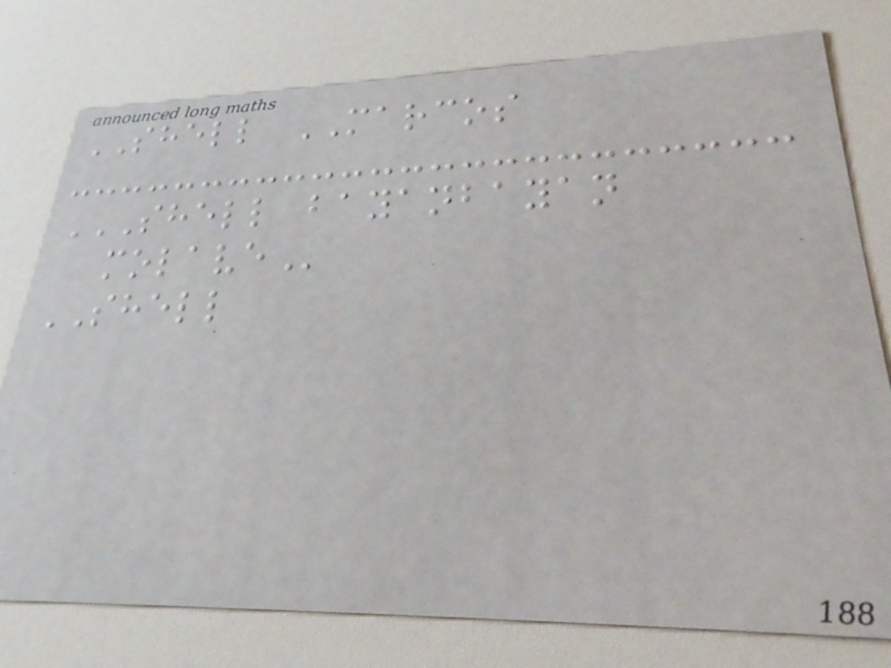SHELL MARCOS
SHELL BAYANBAYAN
MOLAVE
SHELL
